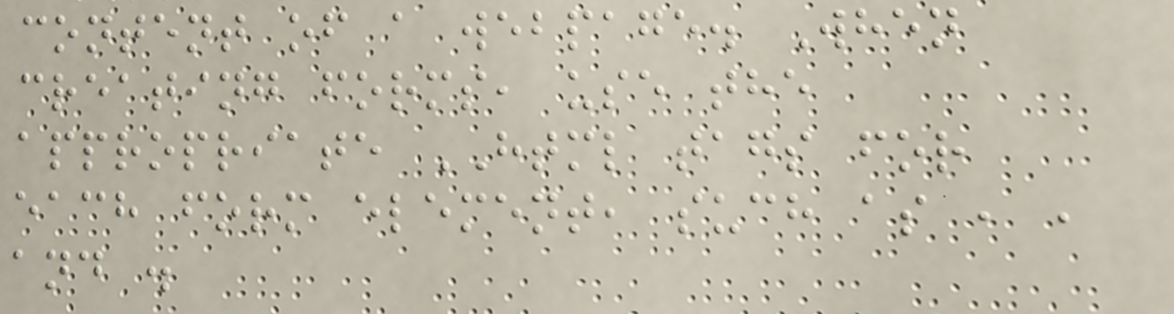content of a webpage. When
creating forms, use the
appropriate HTML tags for
each form element, such as , ,
and .
